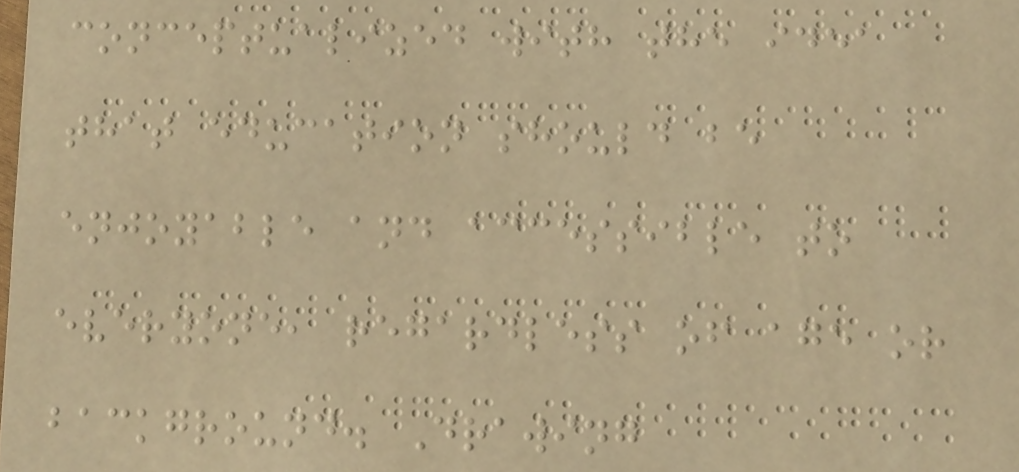conceptualized with the idea
that education should be
enjoyable and accessible to
everyone, regardless of age or
background. Drawing
